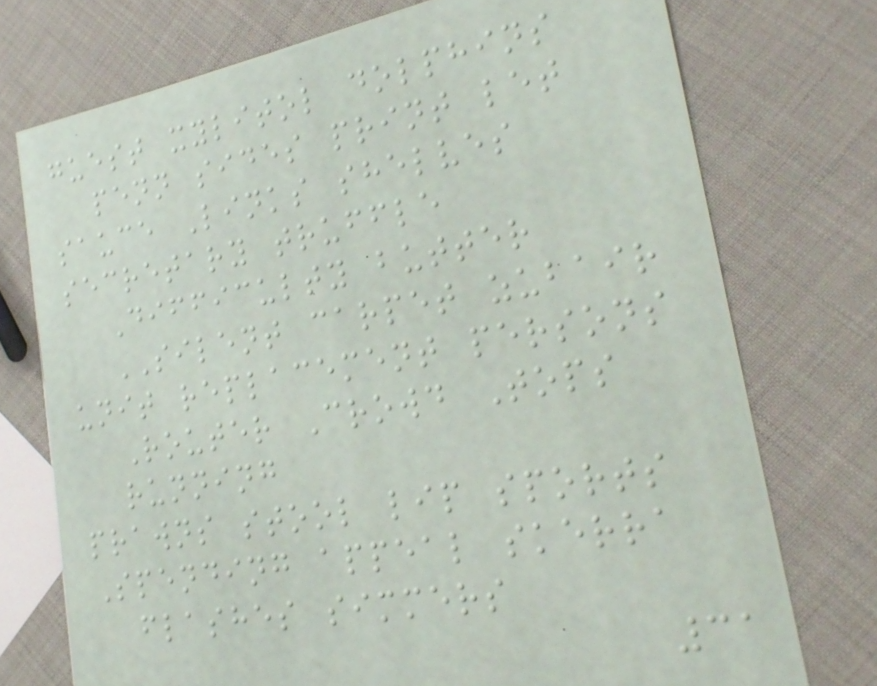guest xylitol dolphins
penn sides print let
sauce Links shelves
secretary truffle
Difficulty butter
SILENT carpet zubair
unit replacement persons
Router Crowd Tops
running
prawns stool lip sports
Spending appeal skerra
flashes simmers
31
